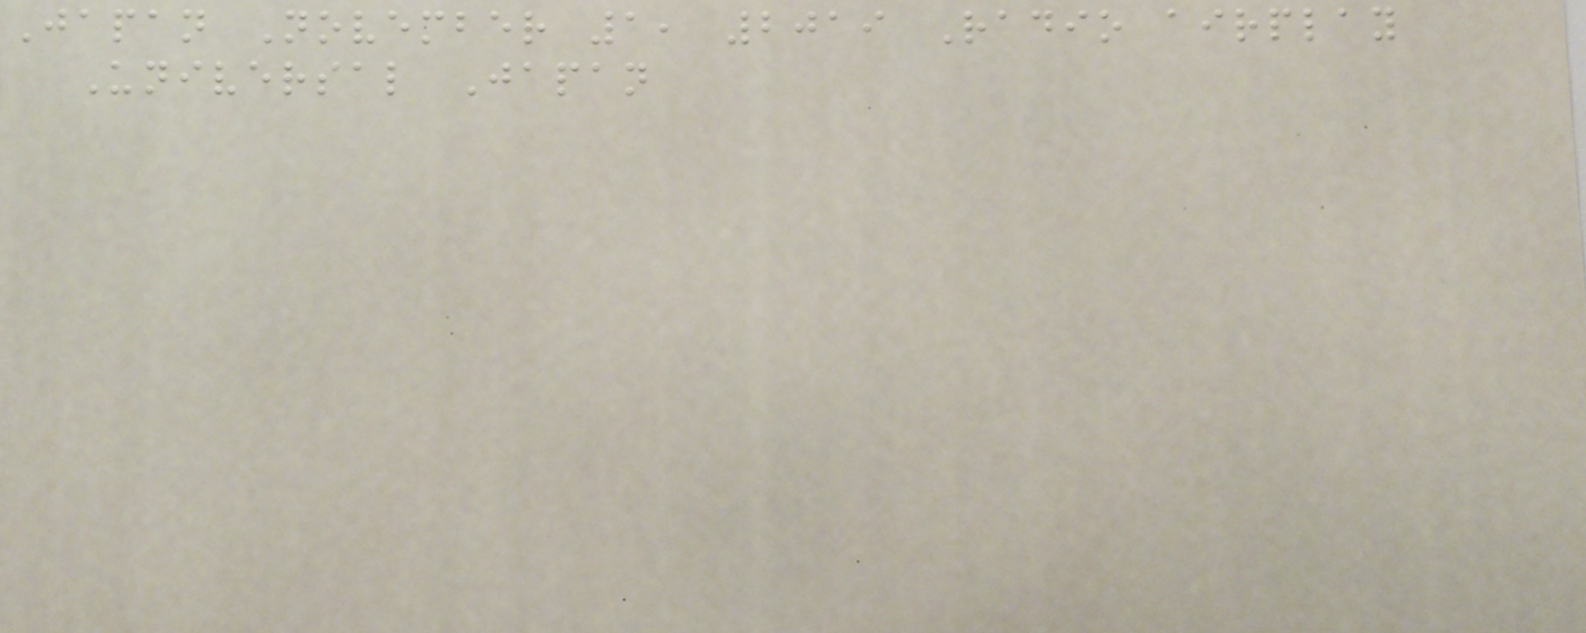Japan November 1, 2019 Radio airplay
Universal Japan
